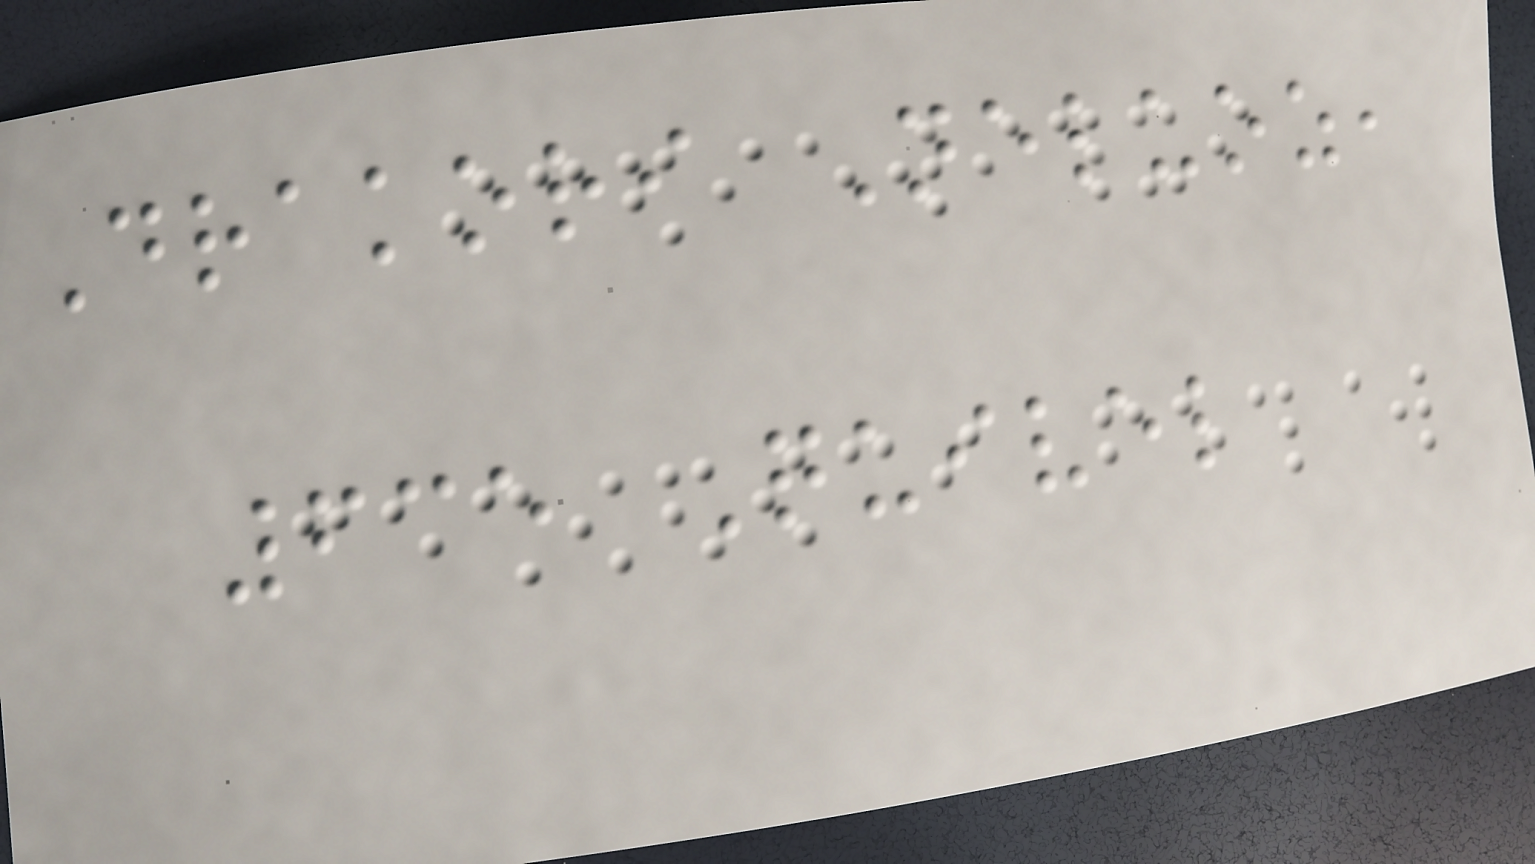Drakori Neluoz,
635 Quivel
